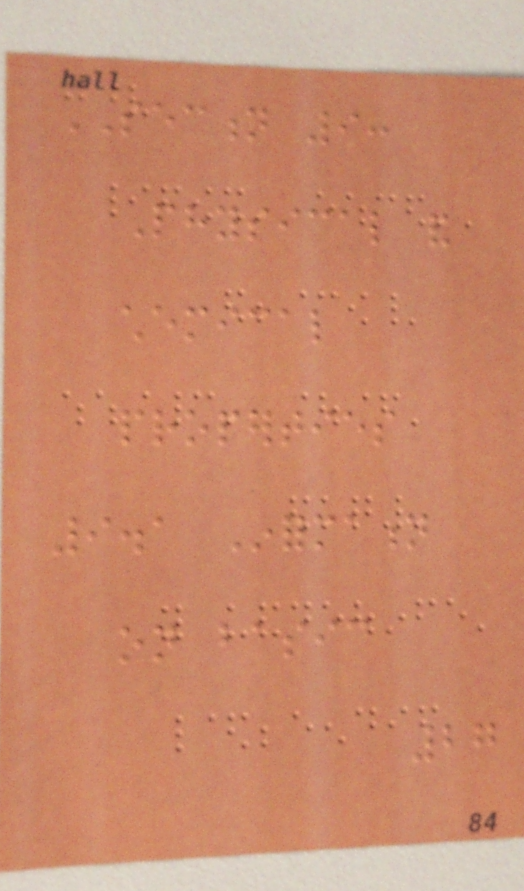SECTION 9:
Physical and
chemical
properties
9.1 Information
on basic
27
